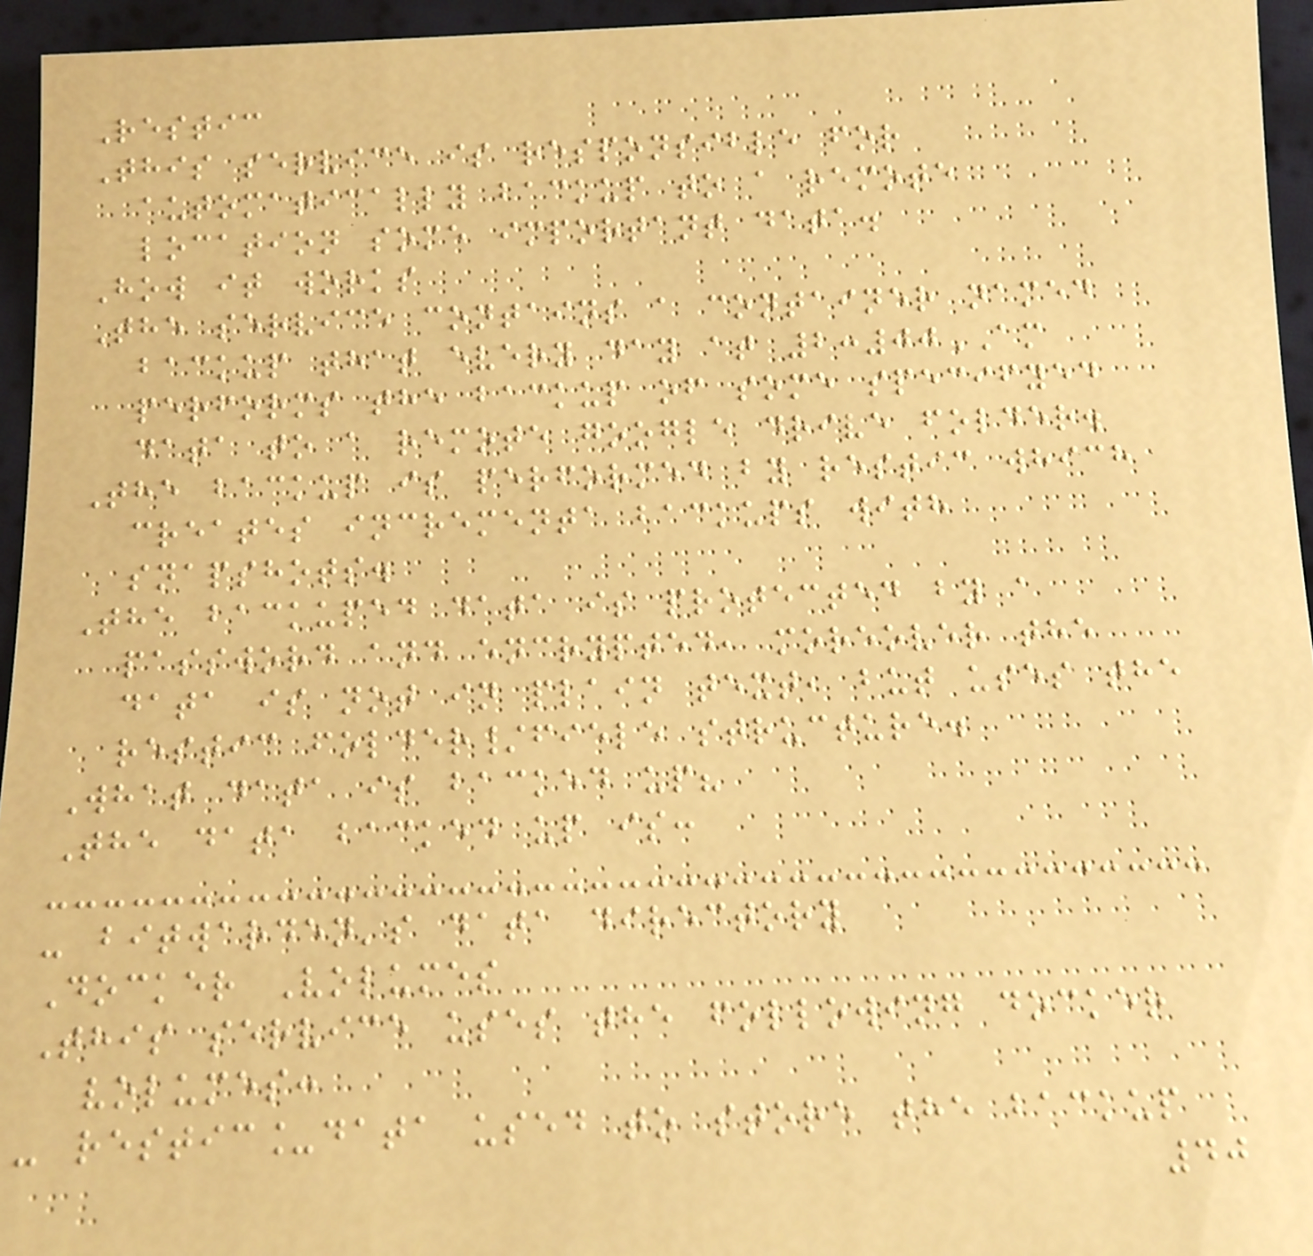Restic
This service is responsible for
automatically backup to a remote
location some important data.
How it works
The service contains a container named
backup that every day at 2:00AM
performs the backup of some specifyed
data to a remote google drive folder.
The backup is performed by restic which
creates incrementa backups with
snapshots.
The backuped data is protected by a
password and encrypted, moreover the
data is not in plain text, but uses the
restic folder/fiele structure.
What data is backed up?
The data backed up is:
- bitwarden's data directory
Docker Volumes
This service uses the following docker
volumes:
- restic_data used to store the backup
40
